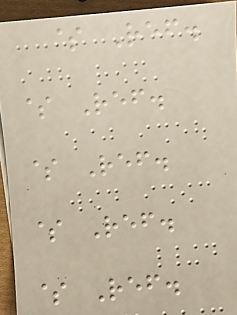$ Ref.
$ Ref.
$ Ref.
$ Ref.
$ Ref.
